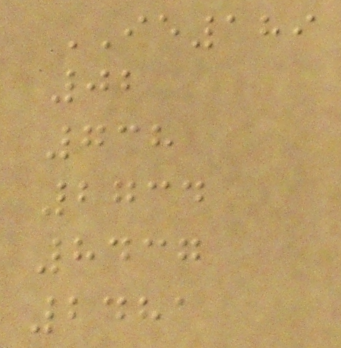IE189
02
738
2734
8437
2481
